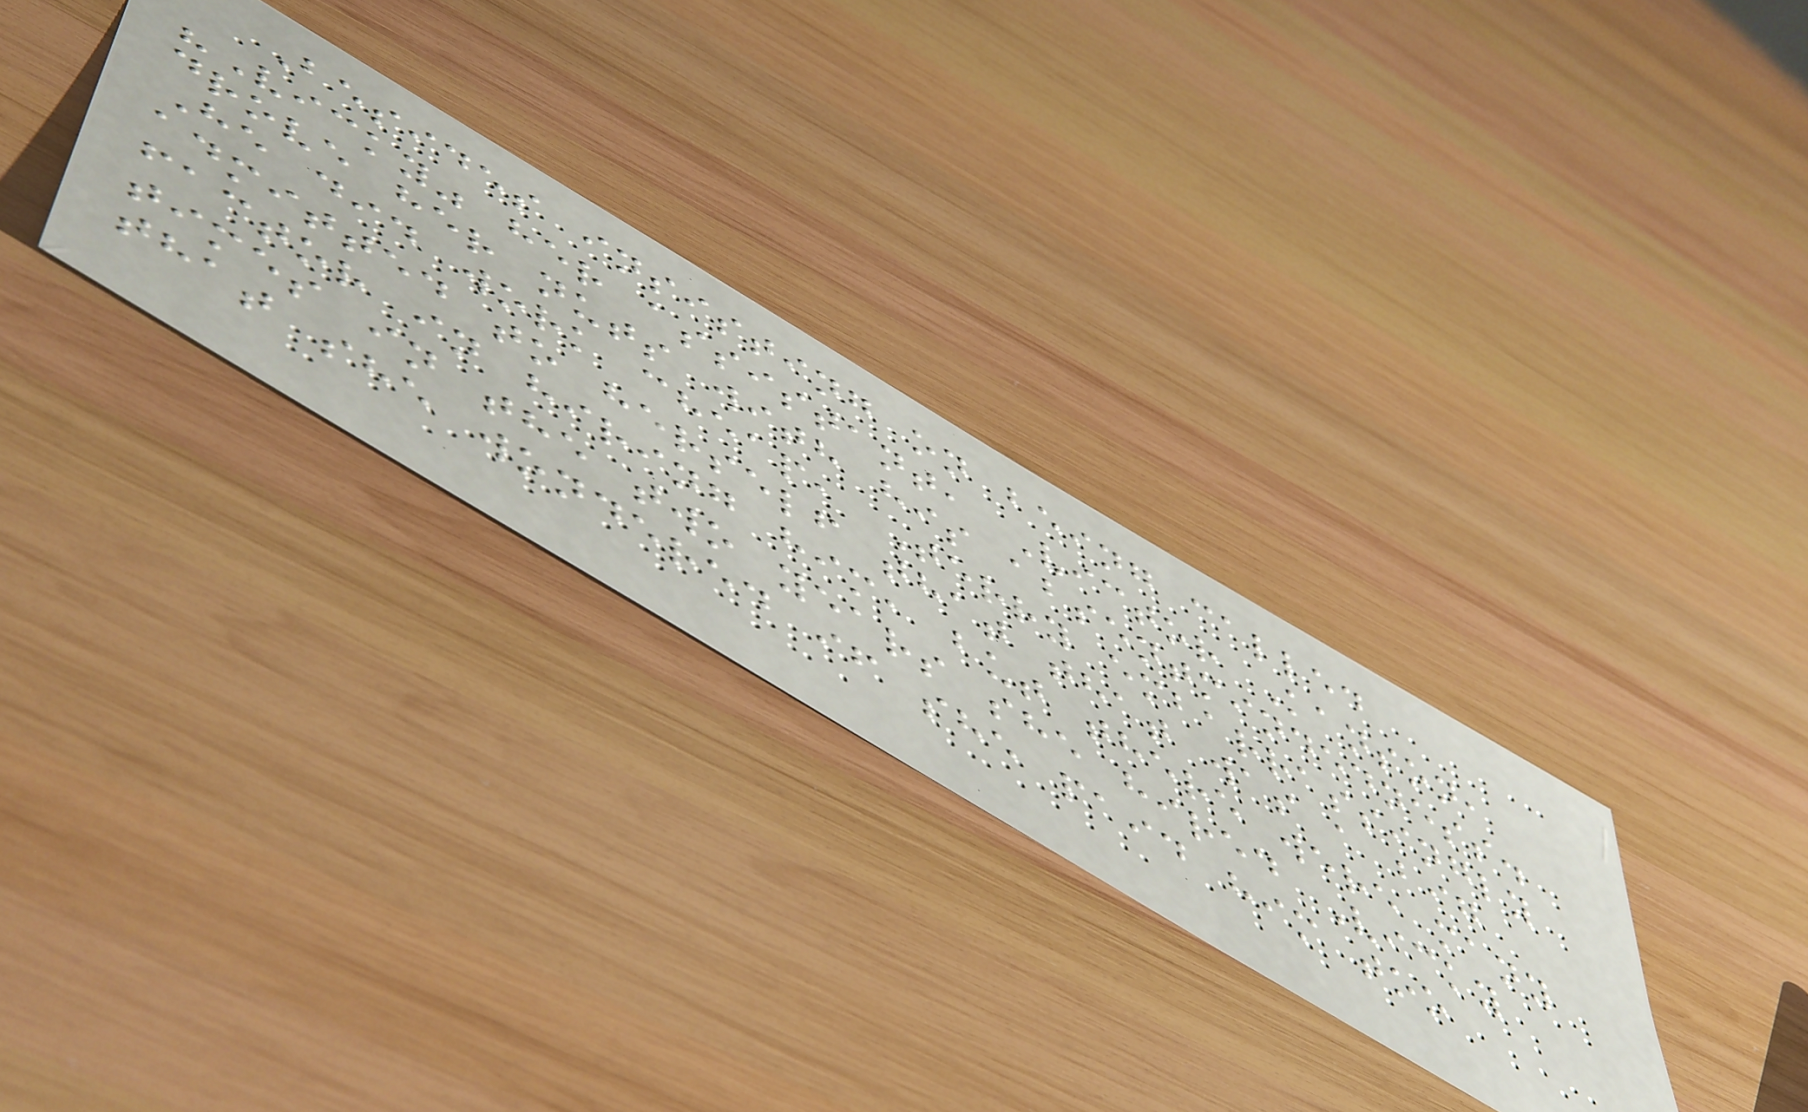Besides insisting on being called
"Vicky" her assistant, Victor Kanson,
drove her nuts with his absentmindedness.
He did work cheap, Terry embarrassingly
admitted to herself that that was a big
factor in hiring him, but there were many
times in the two years she hired Vicky
that she wondered if she paid him too
